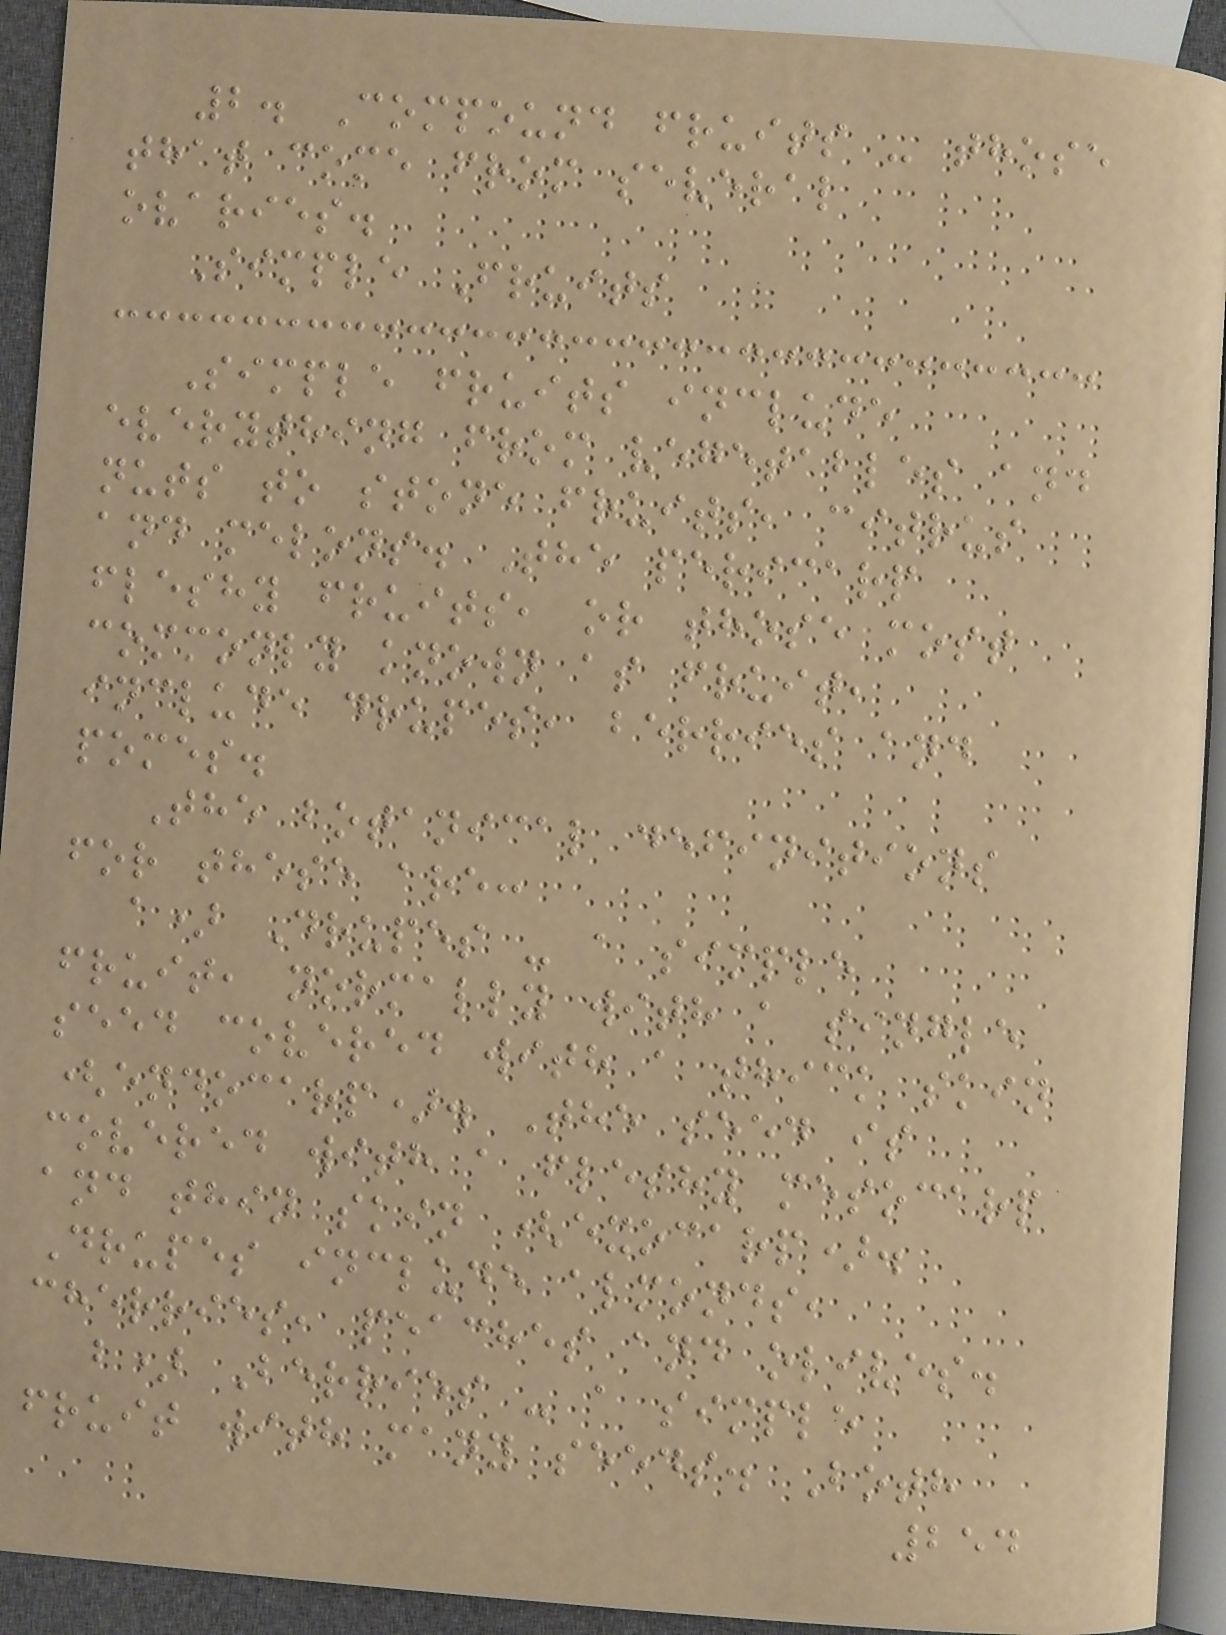2. Compound fruits - those
that come from several
ovaries.
Simple Fruits
Simple fruits include
everything from vegetables and
nuts to stone fruits, citrus
and melons. The pericarp
fleshy fruits, or those most
commonly known as fruit,
include drupes, berries and
pomes.
The botanical definitions
for these are:
a) Drupes - a simple
fruit, normally with a single
seed covered with a thick skin
(endocarp). The seed is
covered with a fleshy mesocarp
and thin skin (exocarp).
Drupes include almonds,
cherries, peaches and olives.
b) Berries - a simple
fruit with many seeds. Both
254
